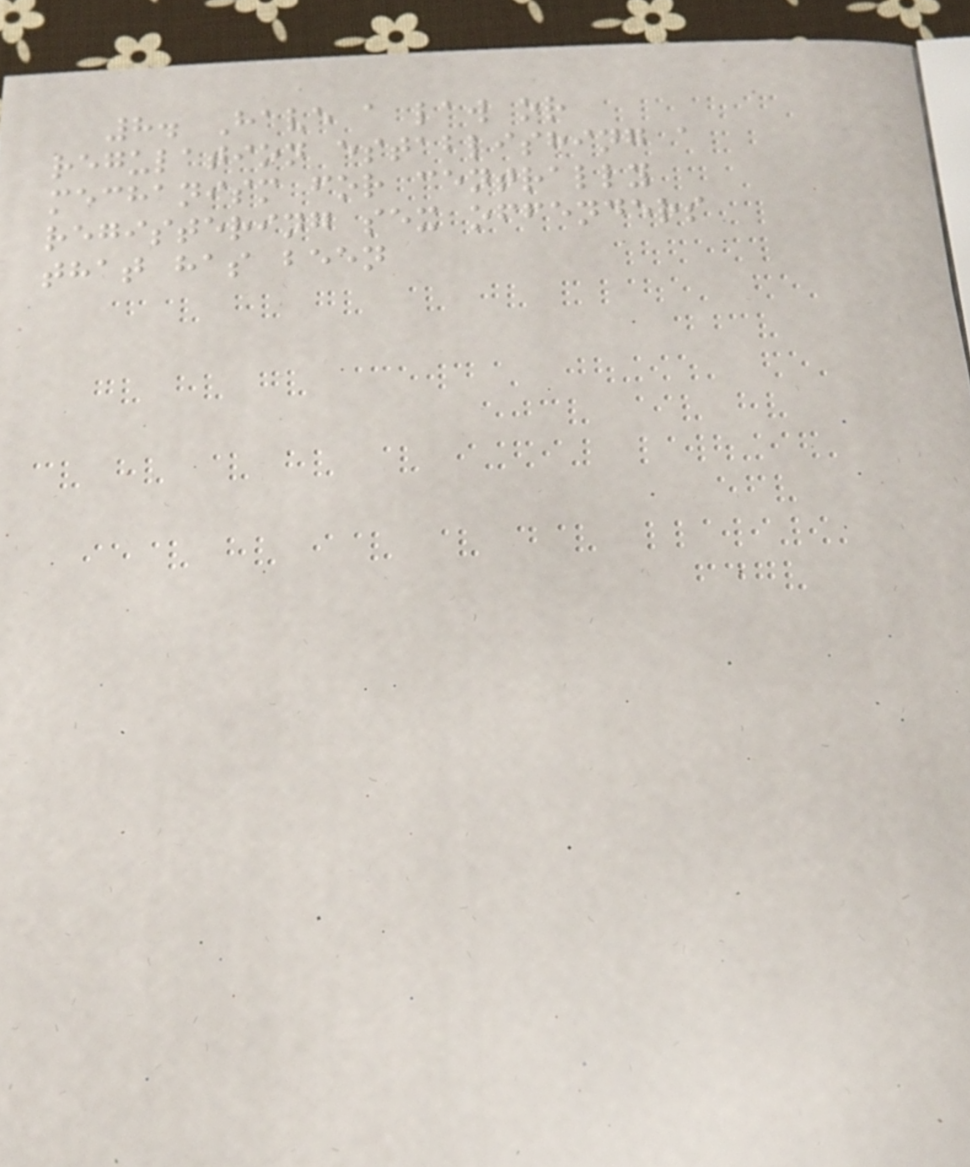8. Have a law or
regulation establishing a
mechanism for centrally
registering sex offenders
that has been
